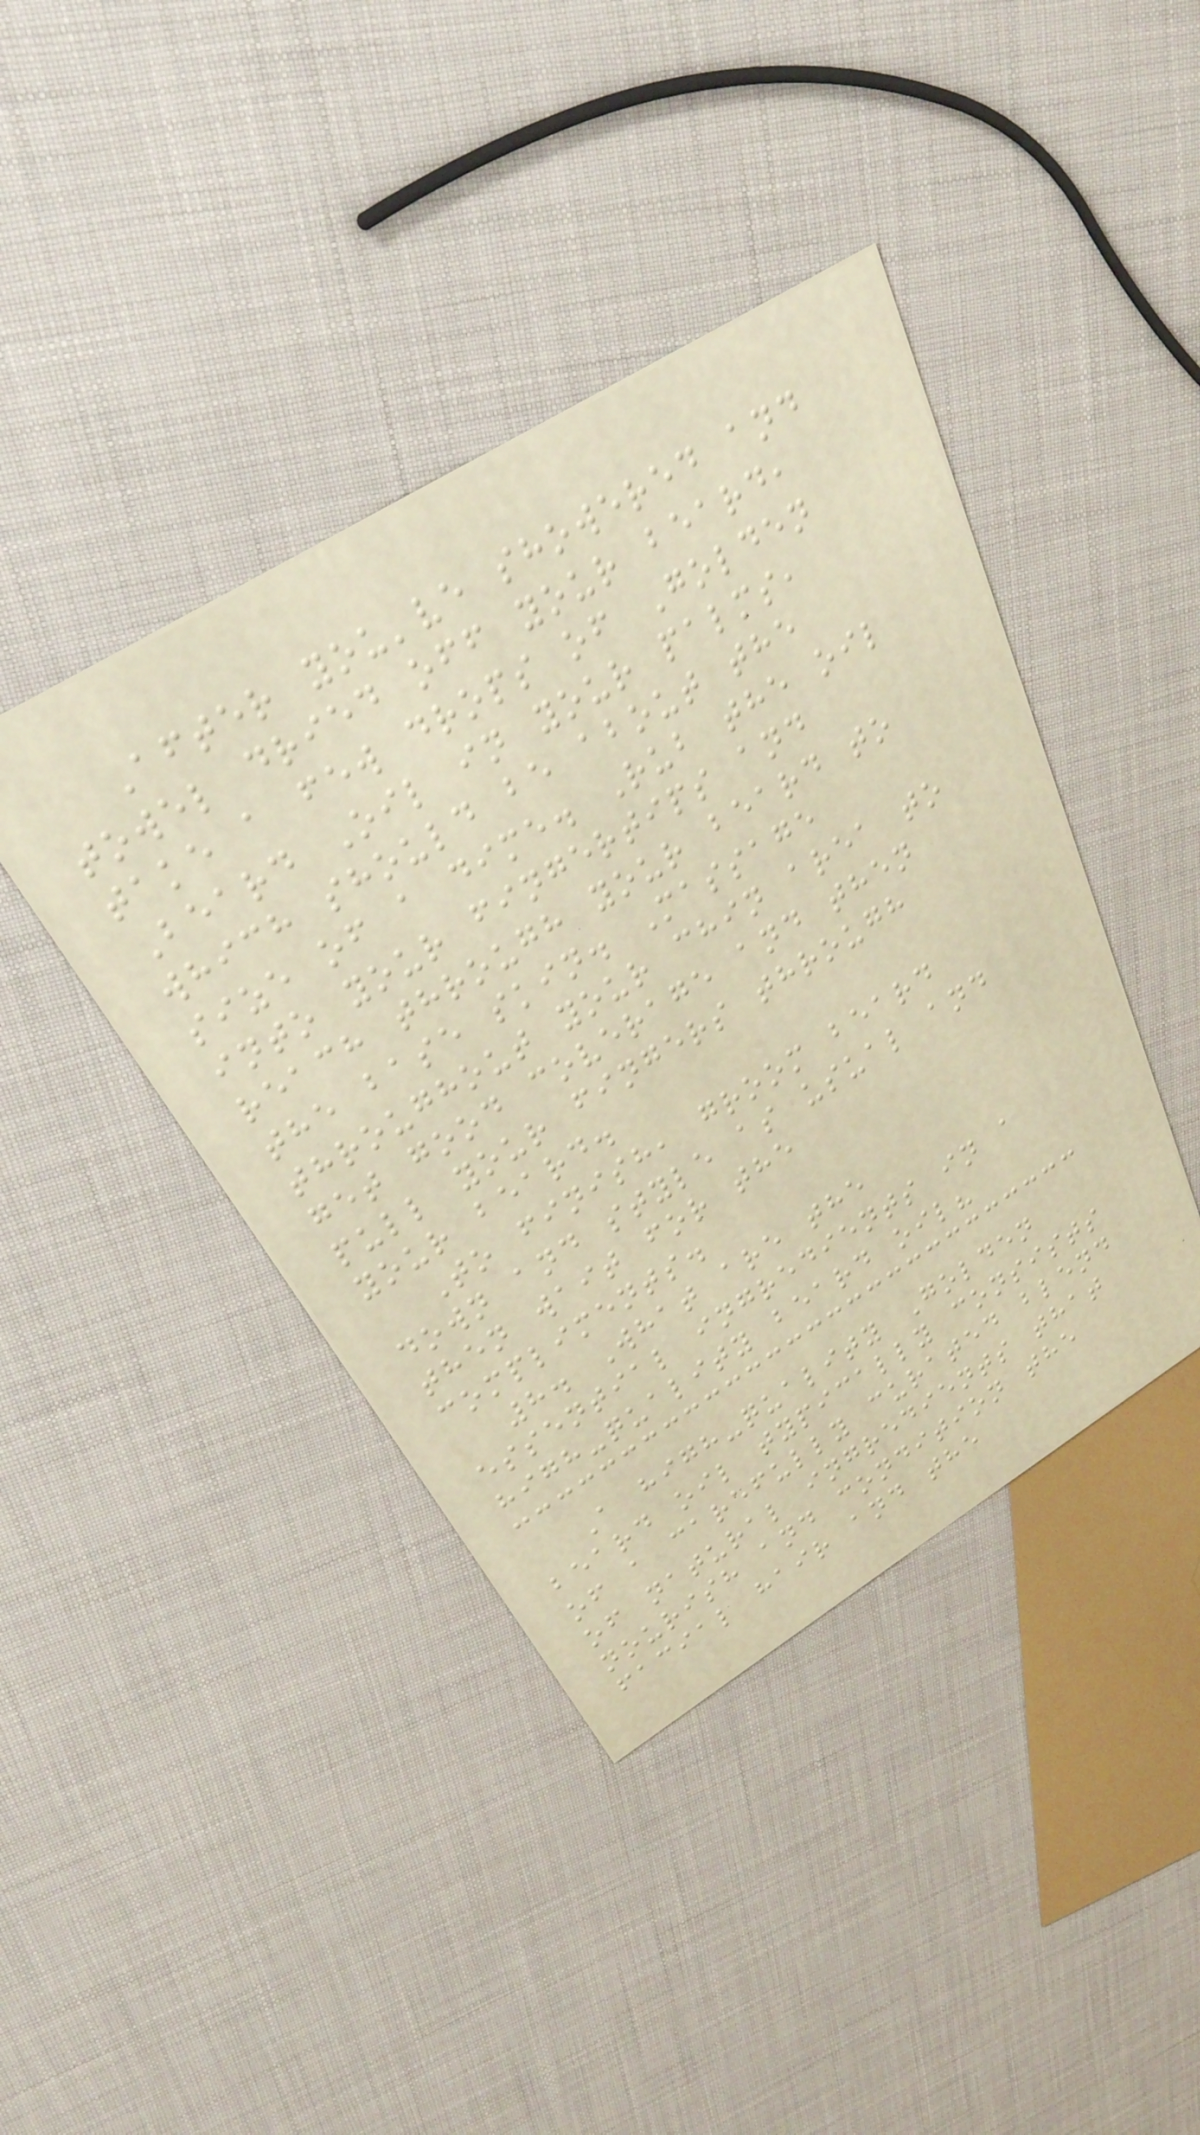After you've showered and
towel dried off your beard,
take a few drops of Golden
Beard Oil in your palms,
which should be about the
size of a dime. Rub the oil
into your fingertips and
reach through your beard to
the base skin. Massage
throughout your chin area to
get good coverage and then
pull your fingers through
your beard.
To finish, groom beard
down and style as usual and
then wait for the
compliments.
8. What are the
essential ingredients in a
high-quality beard oil?
A high-quality Golden
beard oil typically consists
of a carefully curated blend
of natural ingredients that
nourish and condition the
facial hair and the
